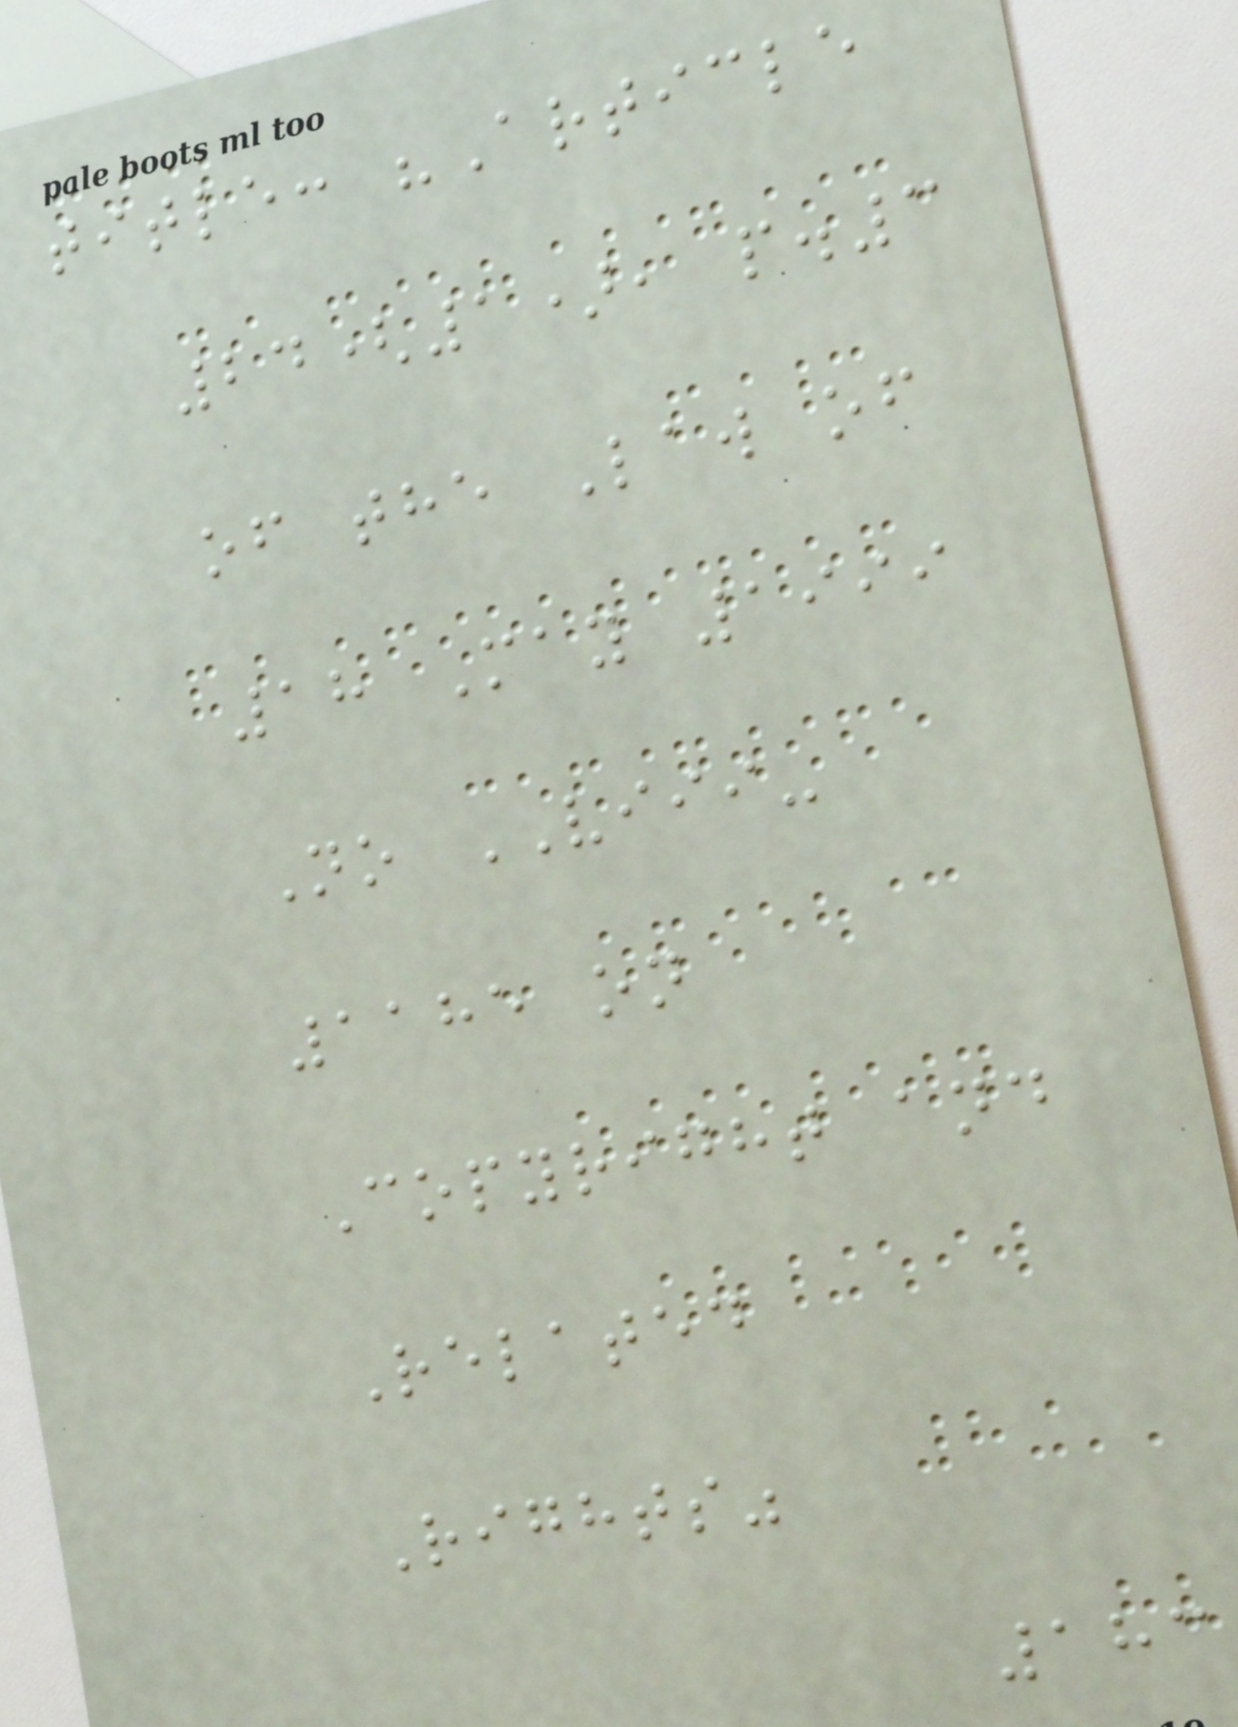title: "Article
24(1), p.3
of the Law of
18 May 1999
No VIII-
1185 on
Copyright and
Related
Rights"
183
